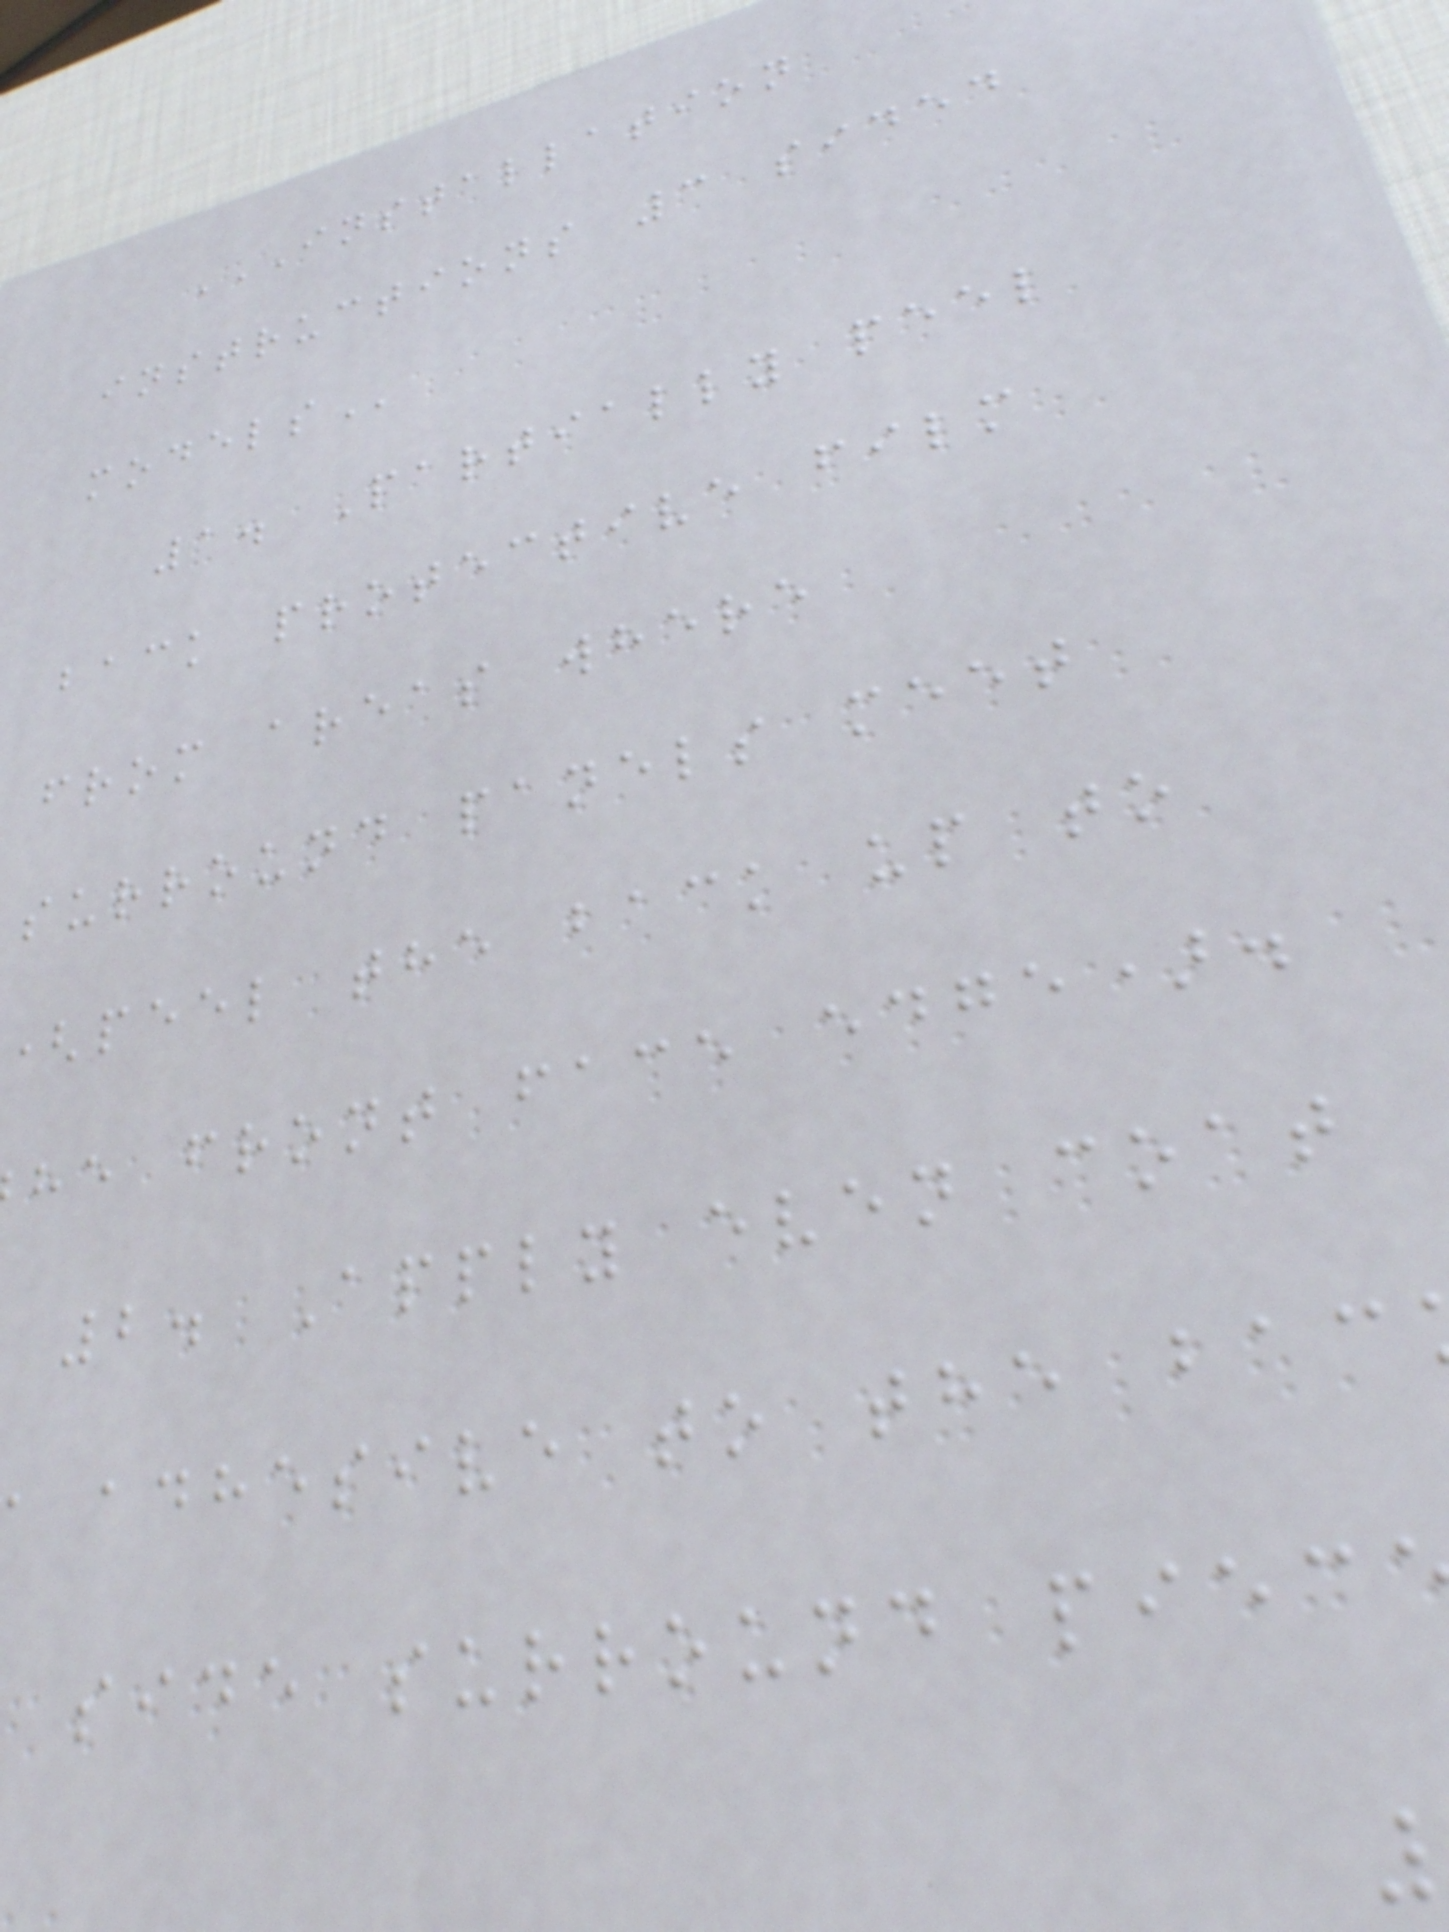INSTALLATION
instructions 3 sided
1. Partially peel
back protective film
from areas where
surround panels meet
(peel the back up to
he front face edge).
2. Apply even coat
adhesive to the bac
side surround piec
